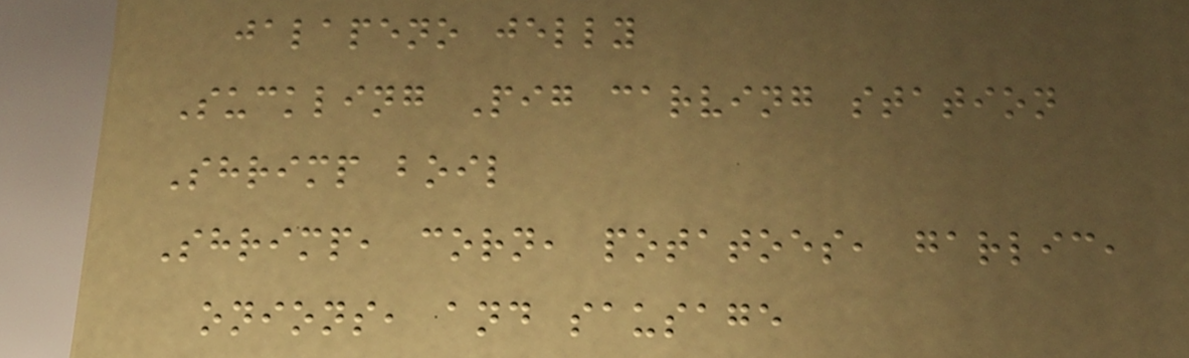jalapeno jelly
Suckling Pig carving station
Shrimp boil
Shrimp, corn, potatoes, garlic,
onions, and sausage
